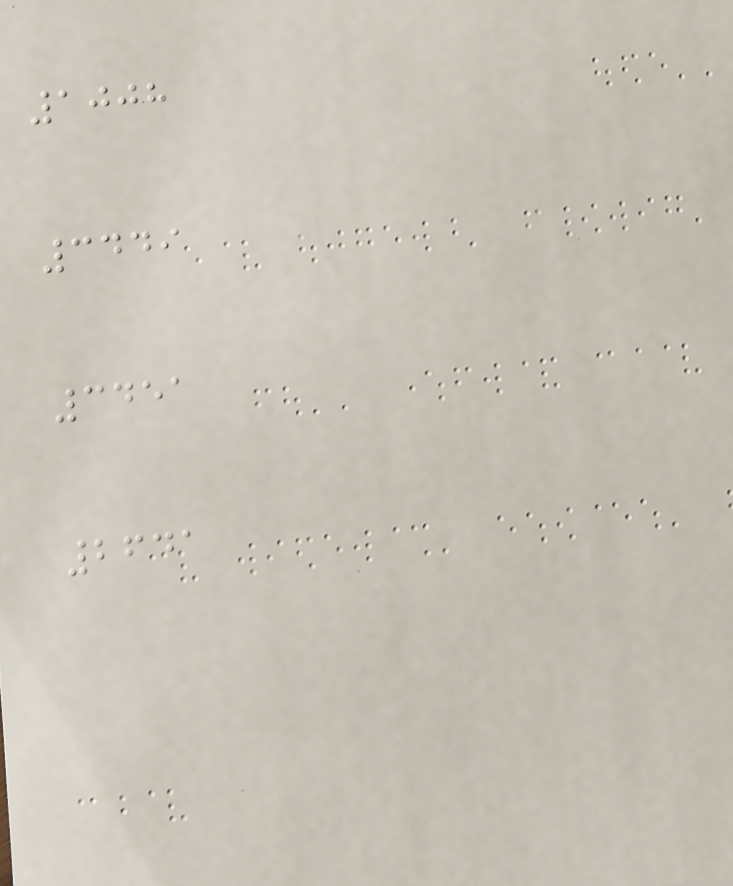1008
3449
3451
2641
